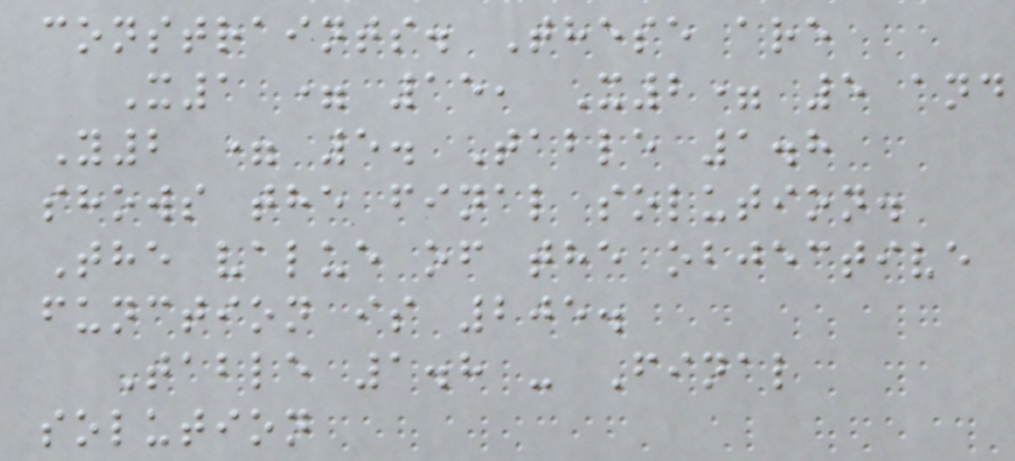constraints. These are
X1 = 15, X2= 5 and
Y2 = 5. Table 1.8
shows the final solution.
The value of the objective
function is 205.
Table 1.8 - Final
solution
